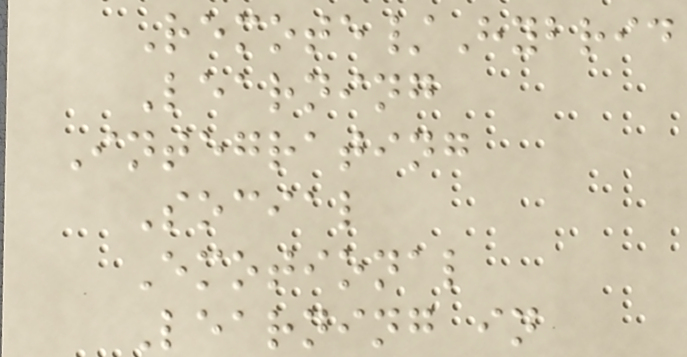Remote/Hybrid
Learning
Integrating
Social
Emotional
Learning in
